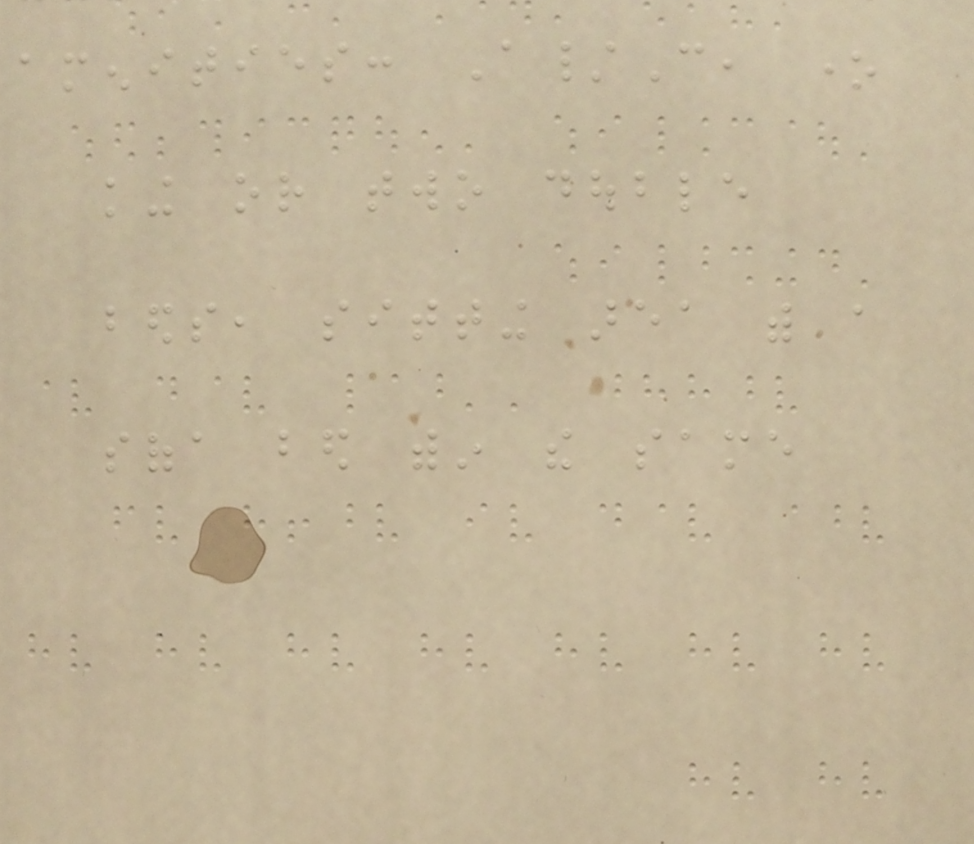amenities: A/C, one
king or two double
beds, sitting area with a
sofa bed within the same
